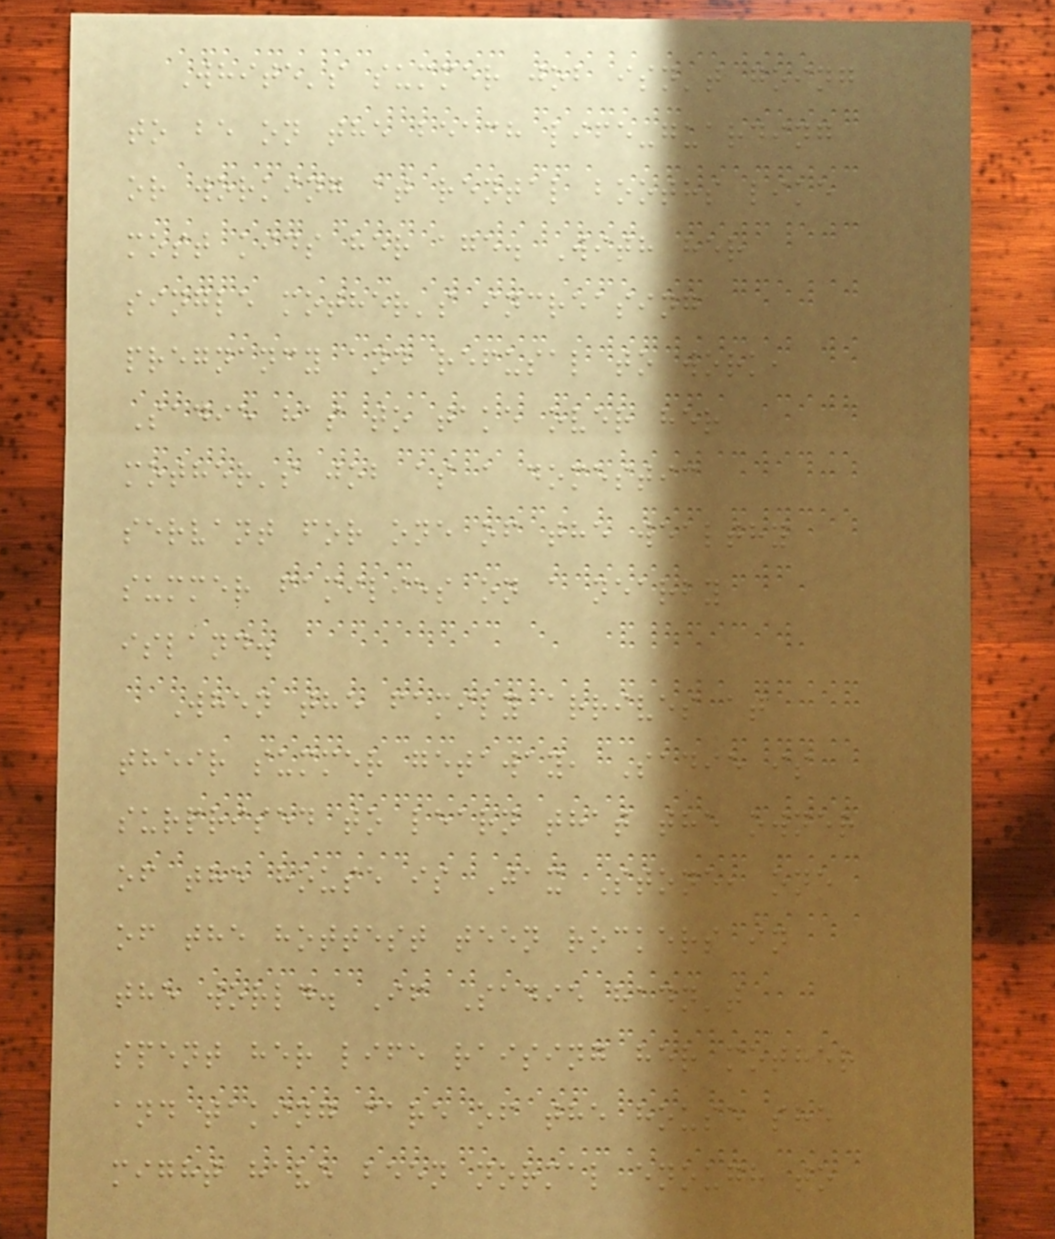White's summer job isn't going
to be on the beach life-guarding
or working at rental booths like
most kids her age. With her
single mother's increasing
pregnancy and refusal to work,
Sadie has to take over her
mother's job as a domestic
servant for one of the wealthy
summer families on a nearby
island.
When the family arrives at
their summer getaway, Sadie is
surprised to learn that the owner
of the house is Jax Stone, one
of the hottest teen rockers in
the world. If Sadie hadn't
spent her life raising her mother
and taking care of the house she
might have been normal enough to
